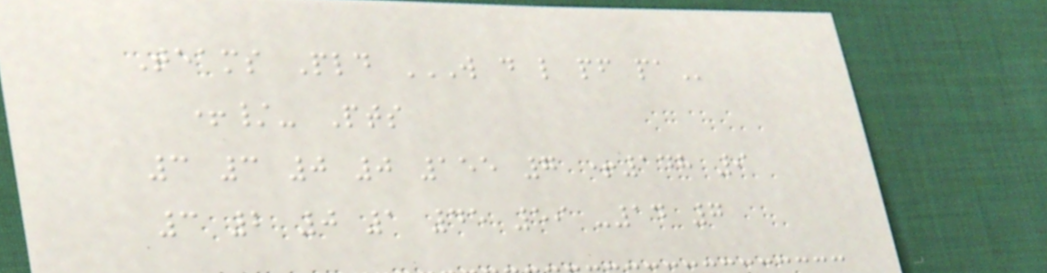Teams Pld W D L PF PA
+/- Pts
3 3 0 0 155 7 +148 9
3 2 0 1 45 59 -14 7
